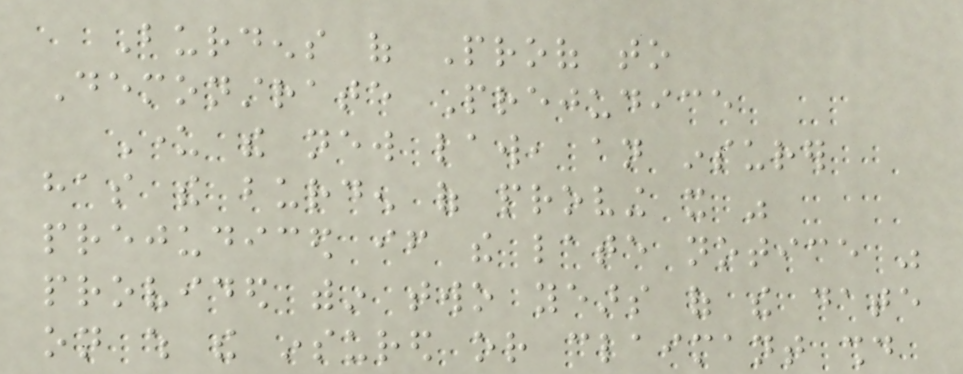Burdens of Proof to
Demonstrate Prejudice
Under the new law, an insurer
has the burden of proving it was
prejudiced if the late notice was
provided within two years of the date
on which the insured or claimant should
